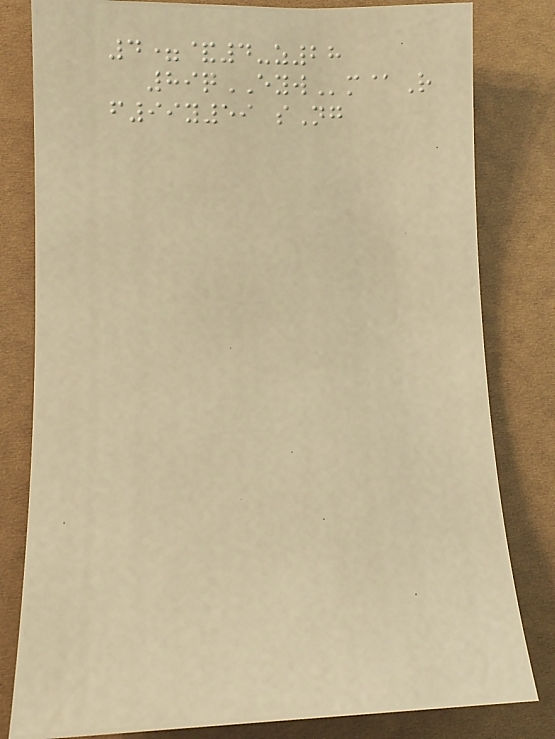4=&4-z28
89qEYWm@R
f99y59 sNg
